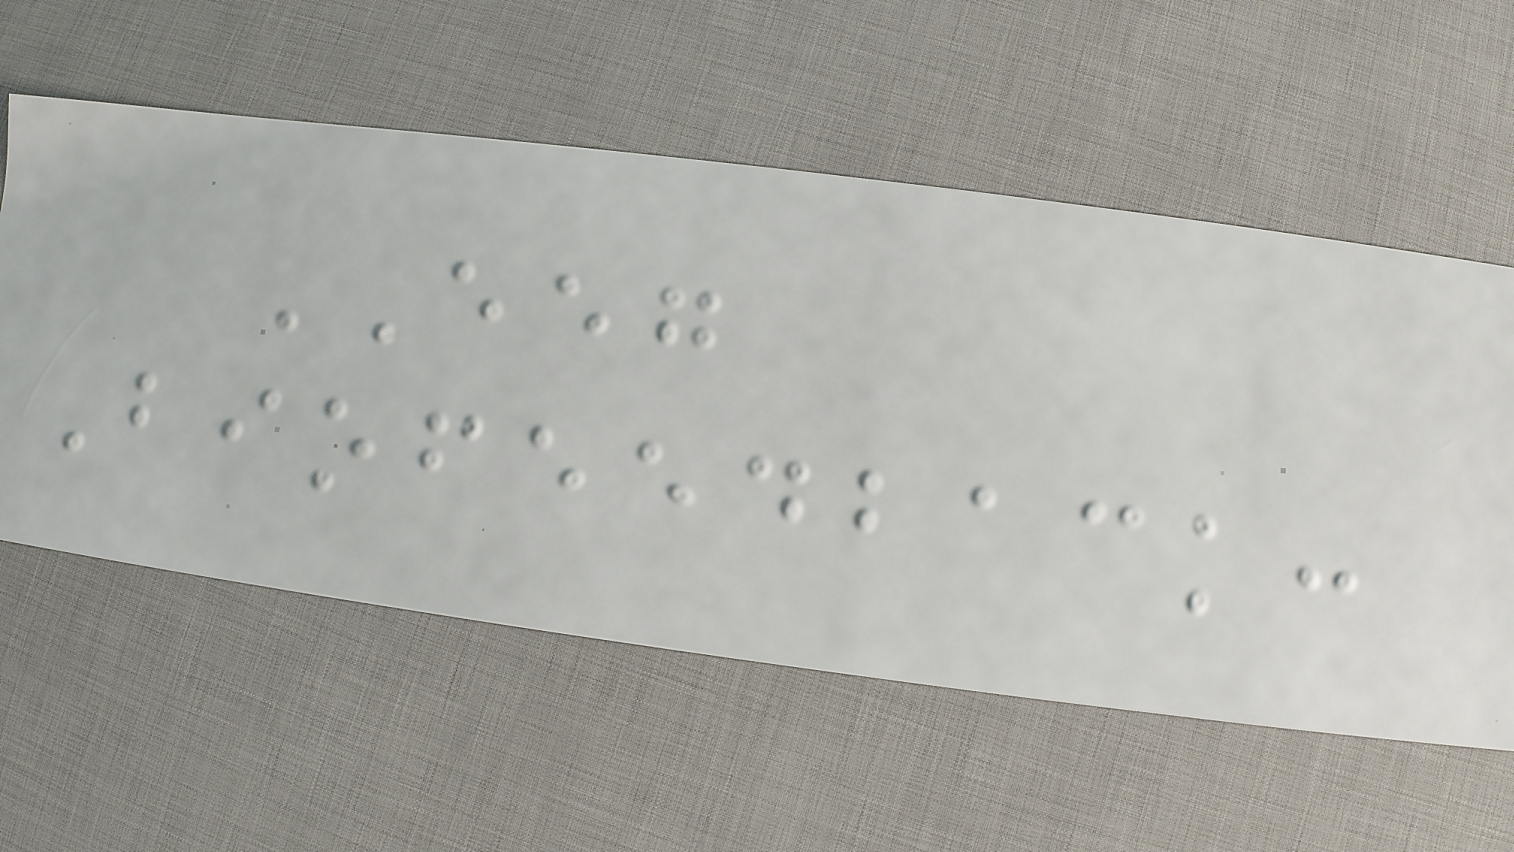EEG
Biofeedback:
